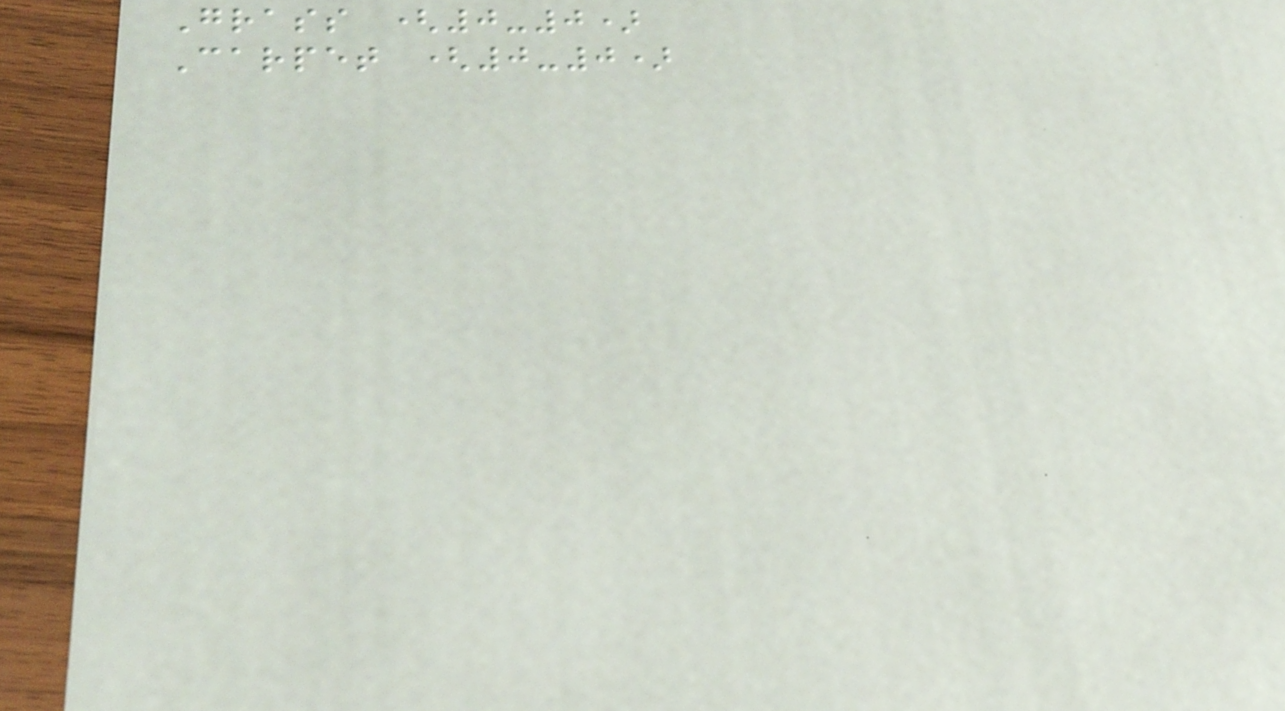Grass (0-0)
Carpet (0-0)
